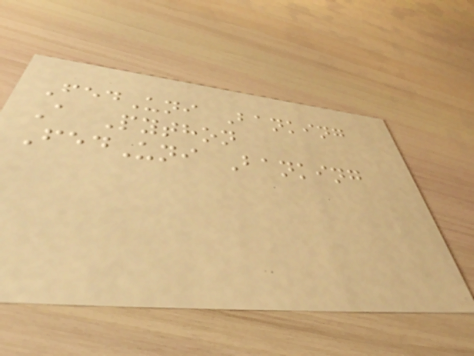FedUni Banking
A Python
FedUni Banking
